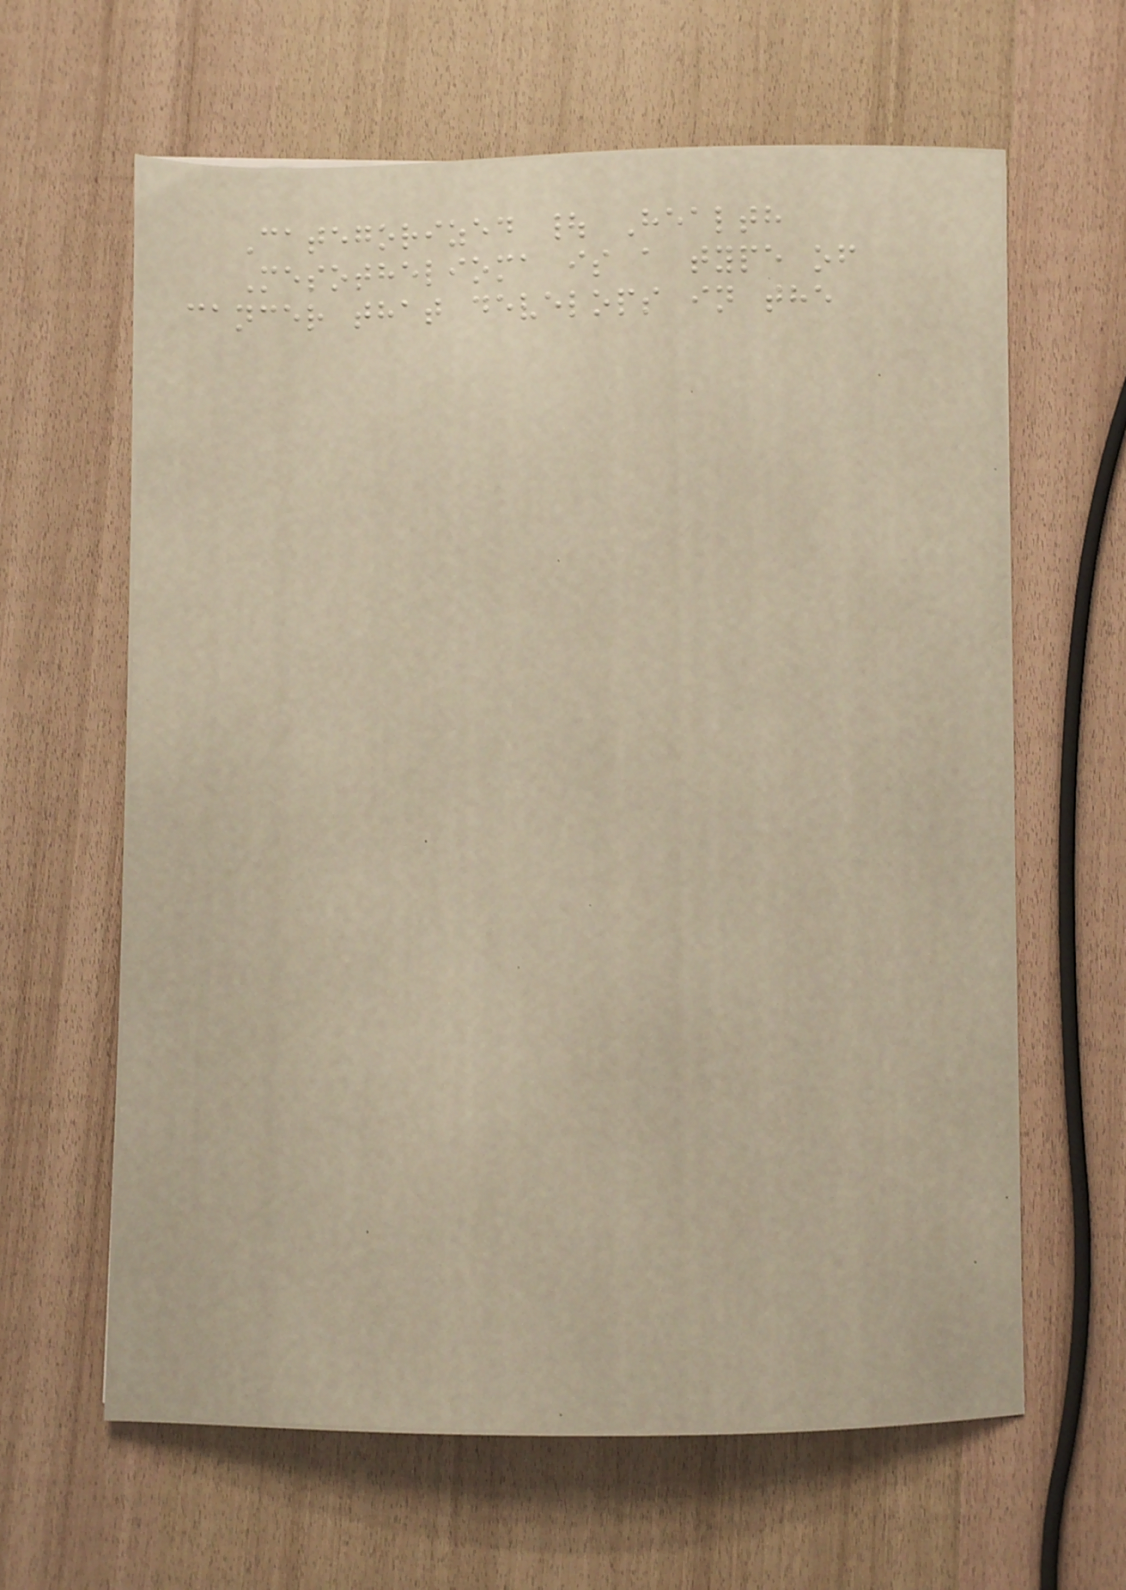Categorized | Health
Mesothelioma is a type of
cancer that develops in the
